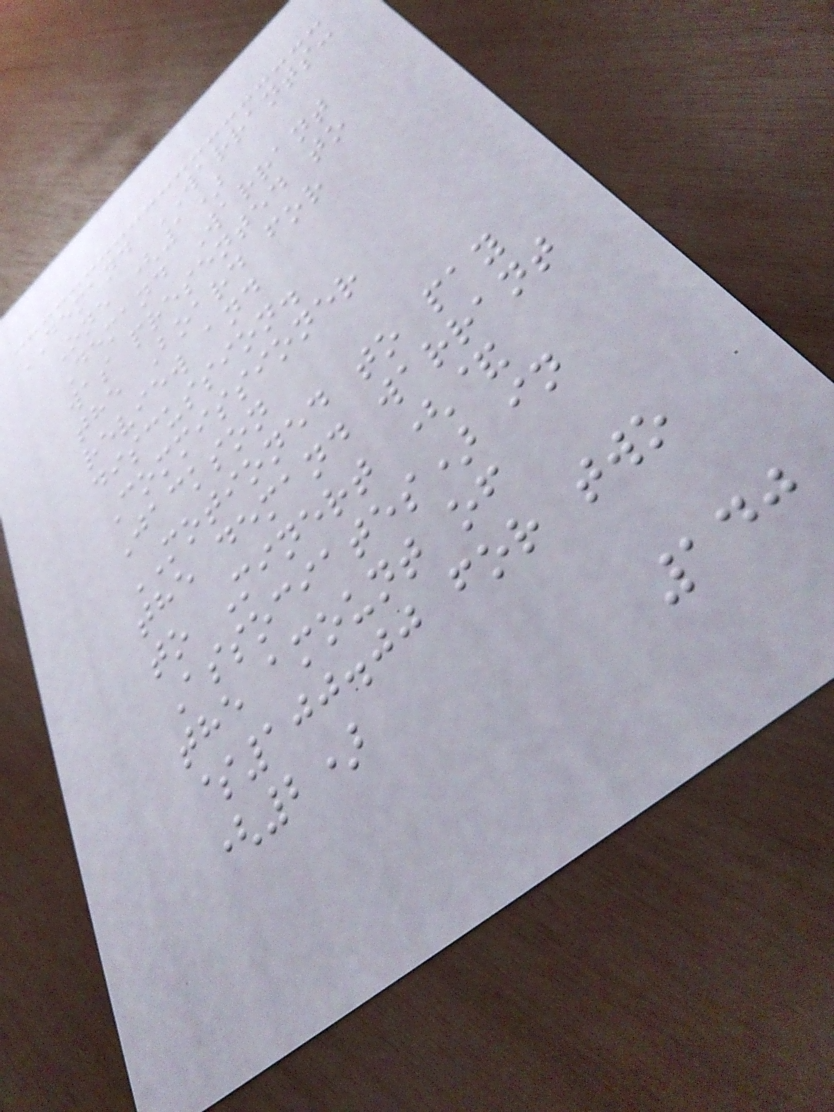DEMAND WARRANTS:
One (1)
Demand Warrant
was presented to
the Board for
review and
discussion.
Commissioner
Jackson
MOTIONED to pay
the demand warrant
to Minert (&
Associates) in
the amount of
$100.00 for two
(2)
140
